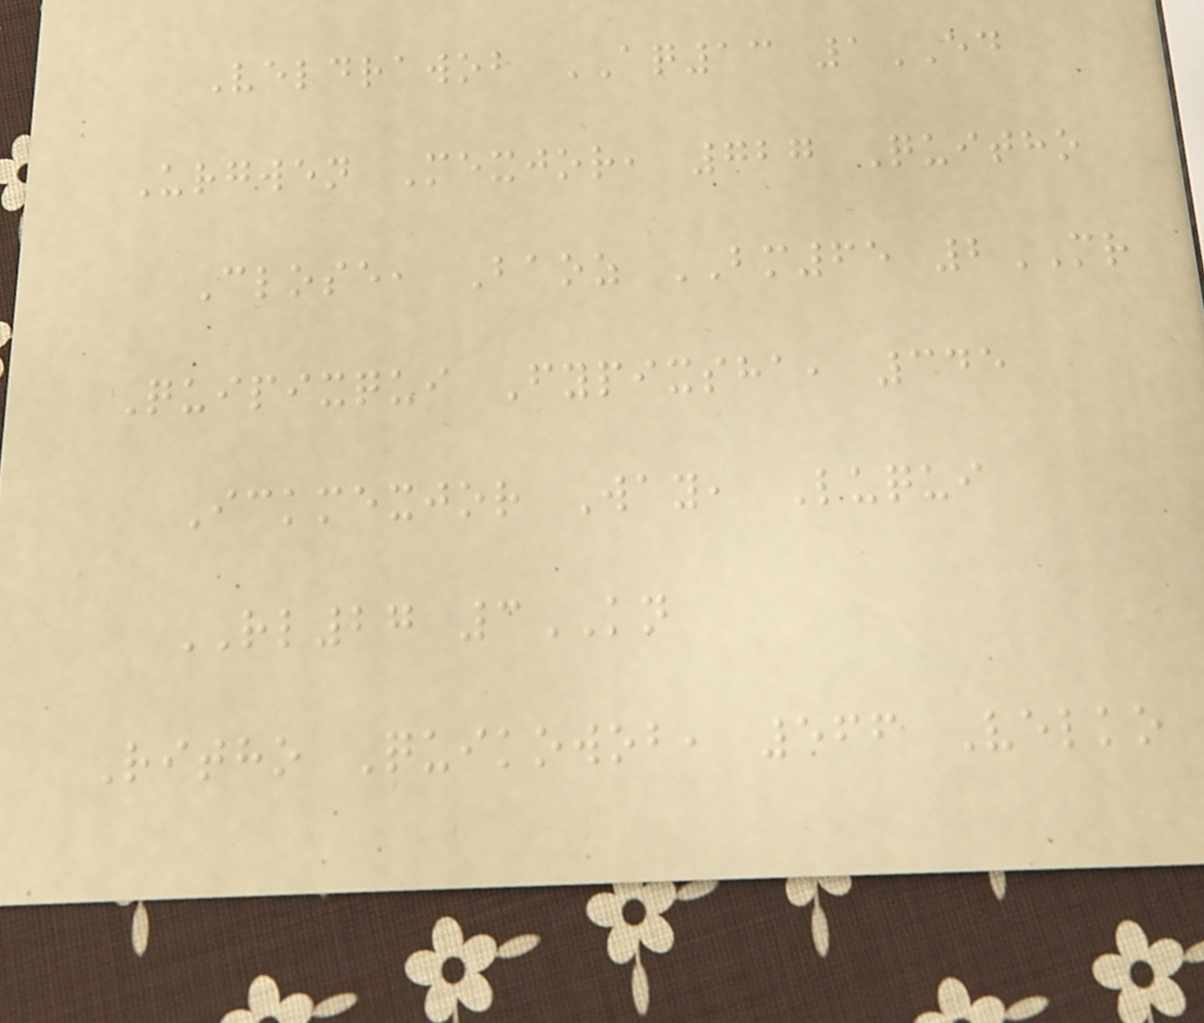Veldrawob AQ13 1ED
Urgwen Mexjor, 727 Quitho
Close, Baoz BM65 2MR
Quipixqui Fypixsha, 345
Ickmexjor Way, Luqui
RL27 3KN
Ritho Quikowob, 566 Velko
